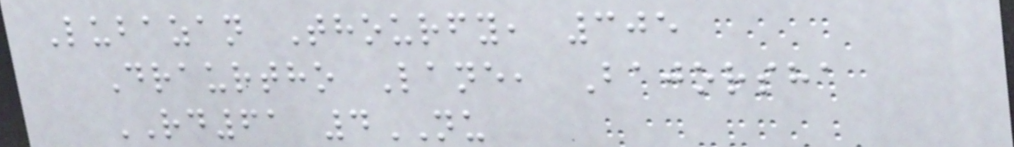Lubazan Thourfy, 305
Draurtho Lane, Bajorsha
RD61 4NU
